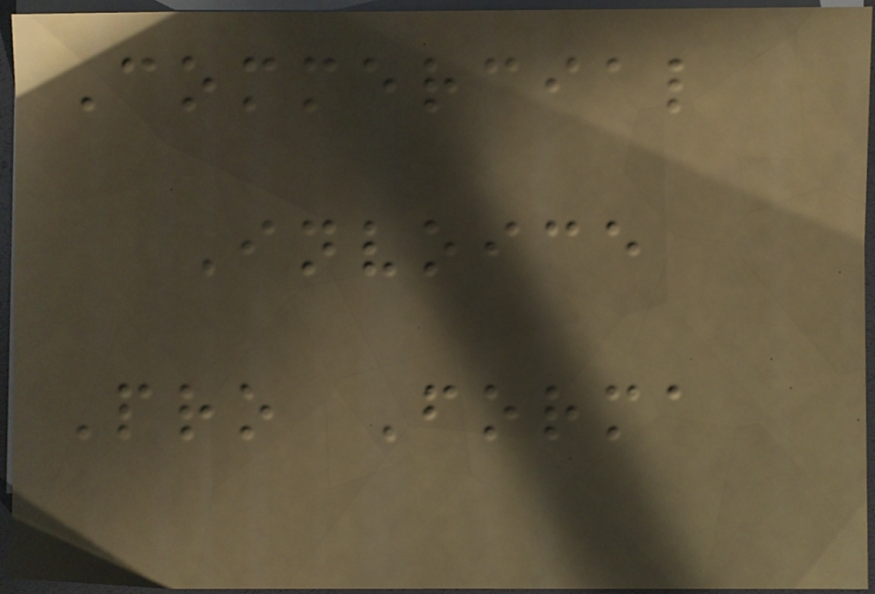Commercial
Invoice
Pro Forma
